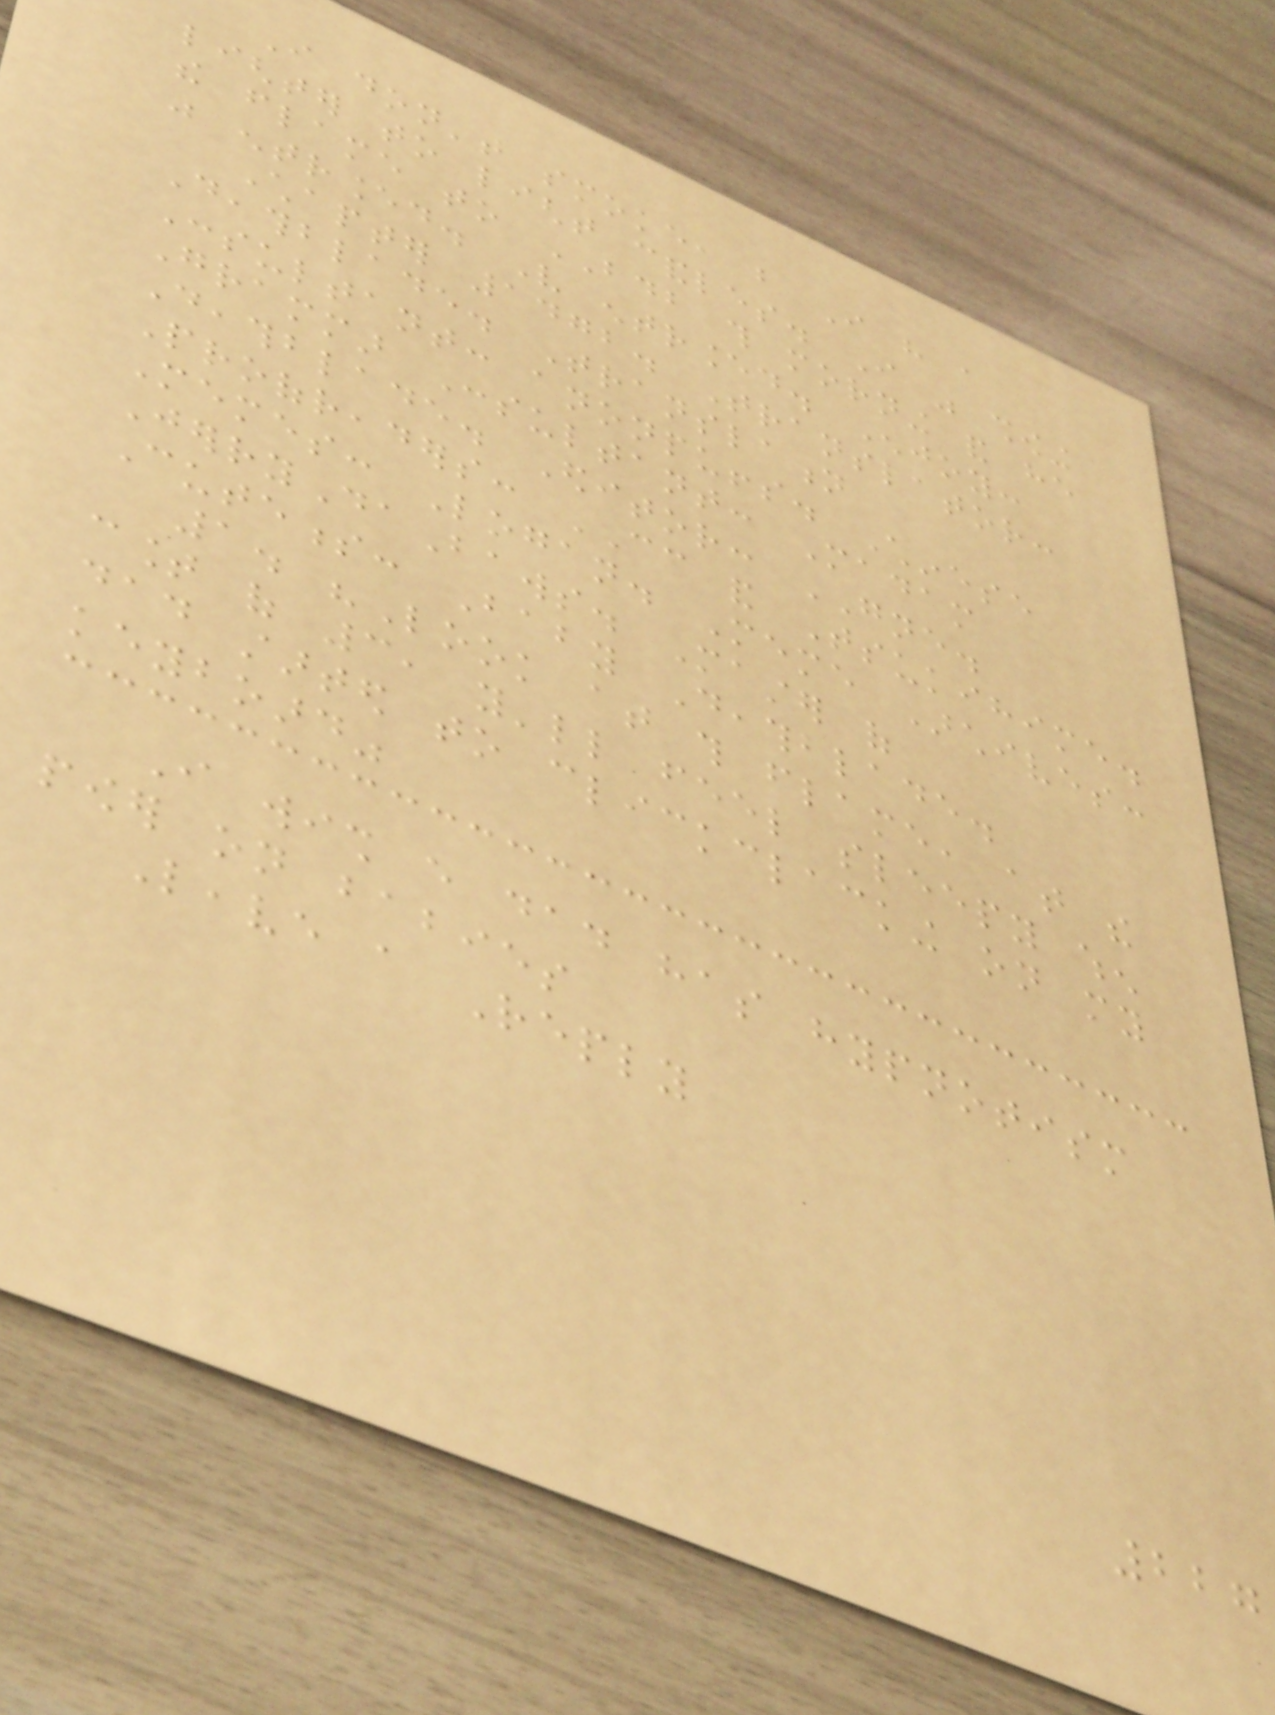I don't smoke, but I have a
lighter to light candles. I was showing
the flame to BDB this morning and he
was entranced. Very entranced. Enjoy:
Chapter 1472. Translator:
Deathblade. Translation
Consultant: anonpuffs. Chinese
Grammar Consultant: Madam
Deathblade. Editor: GNE.
Proofreaders: CC and Tsukihime.
Memes: Logan. Meme Archives:
JerryDaBaws. Master of
Cuteness: Baby Deathblade.
1. "Look at this flame, at the
count of 3, you'll feel sleepy when
dad started to clickclacking on my
keyboard"
I wish every dad has hypnotism
power on babies
Leave a Reply
227
